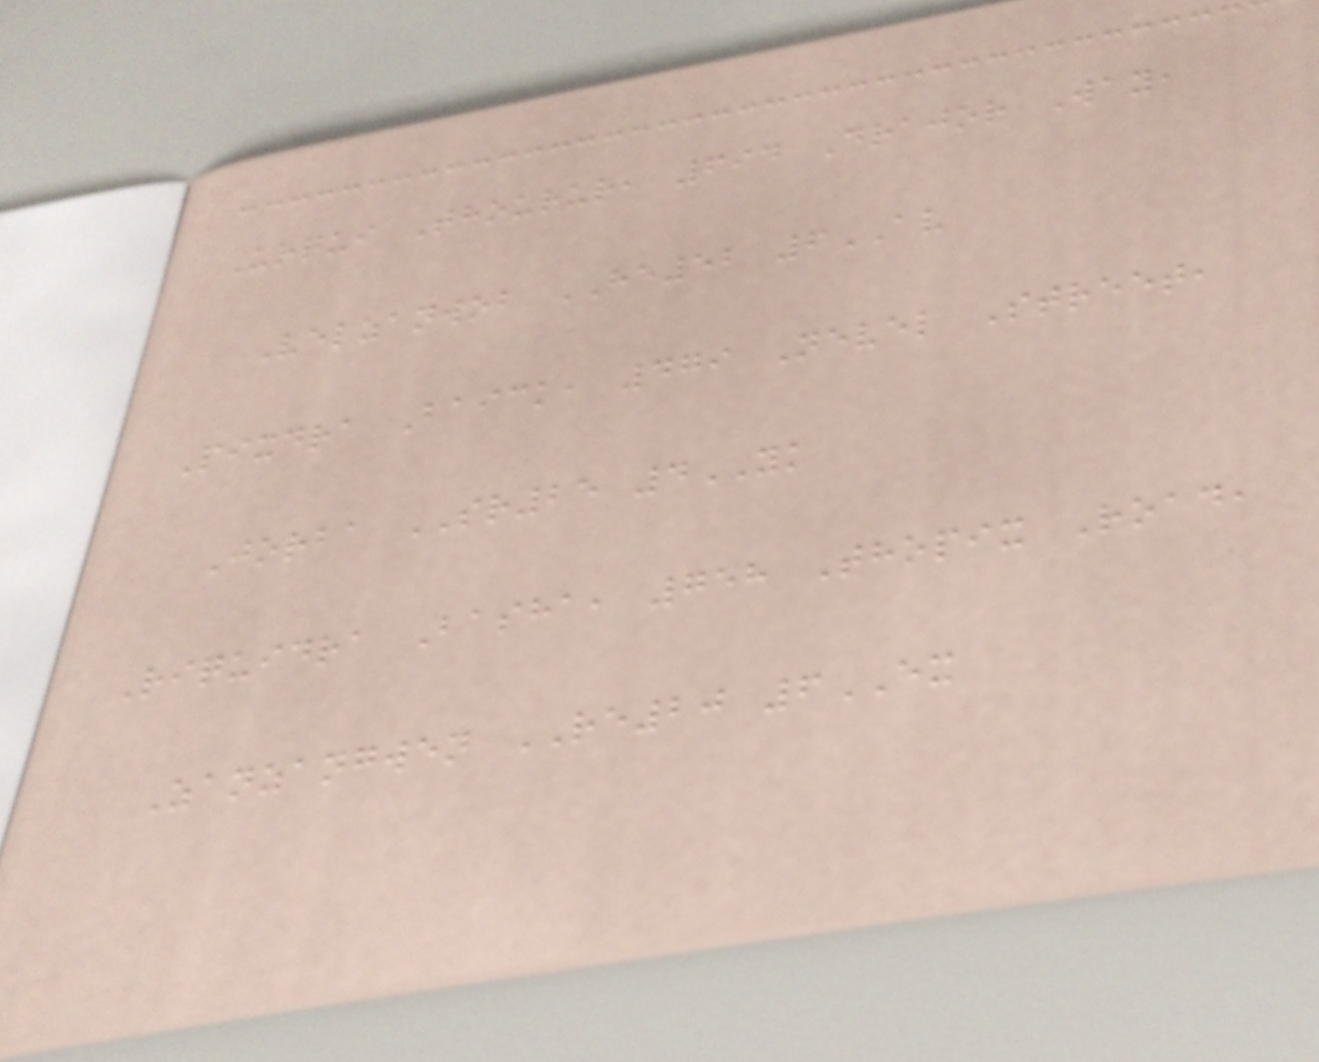Urqui Thourur, 694 Drajor Way,
Velzanwob HE52 6AV
Pixdra Baick, 479 Nevel Street,
Jorba SR25 4YK
Riquidra Basha, 758 Thopix Road,
Zanzangwen RE20 6EX
